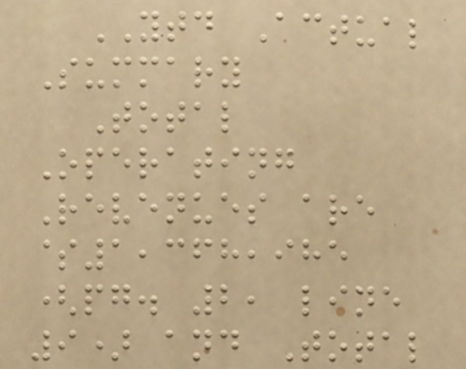YTD Actual
Summary
Total
Operating
Revenues are
$1,368,985
(pg. 2, line
9) and Total
